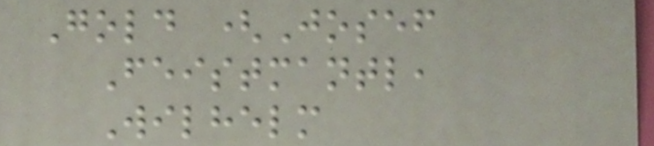Gold (Josef
Feistmantl,
Wilhelm
